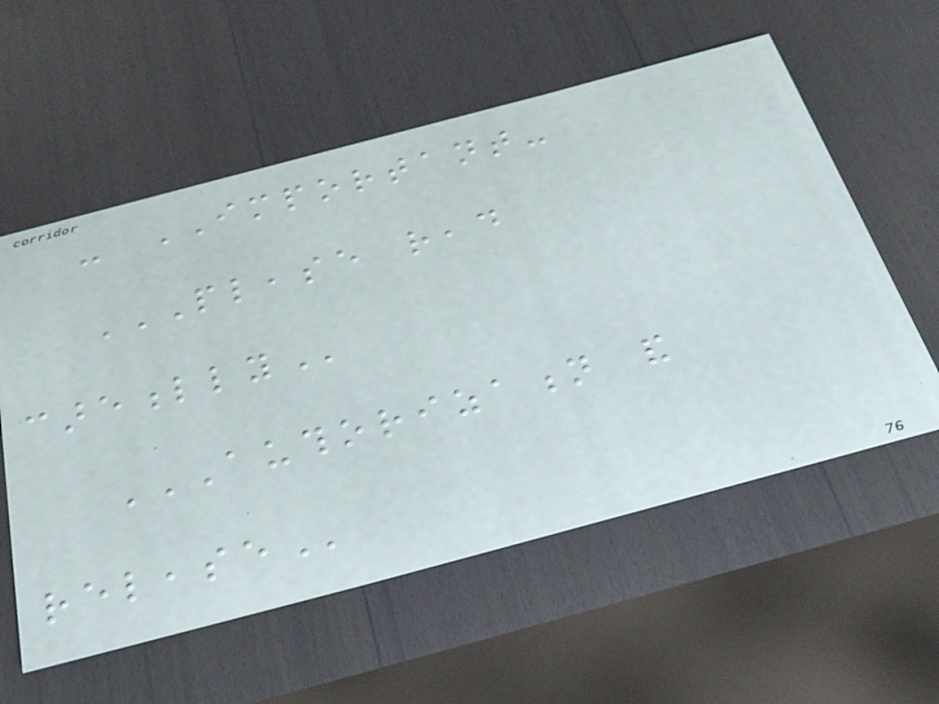- IMPORTANT-
PLEASE READ
CAREFULLY
AUTHORIZATION AND
RELEASE
